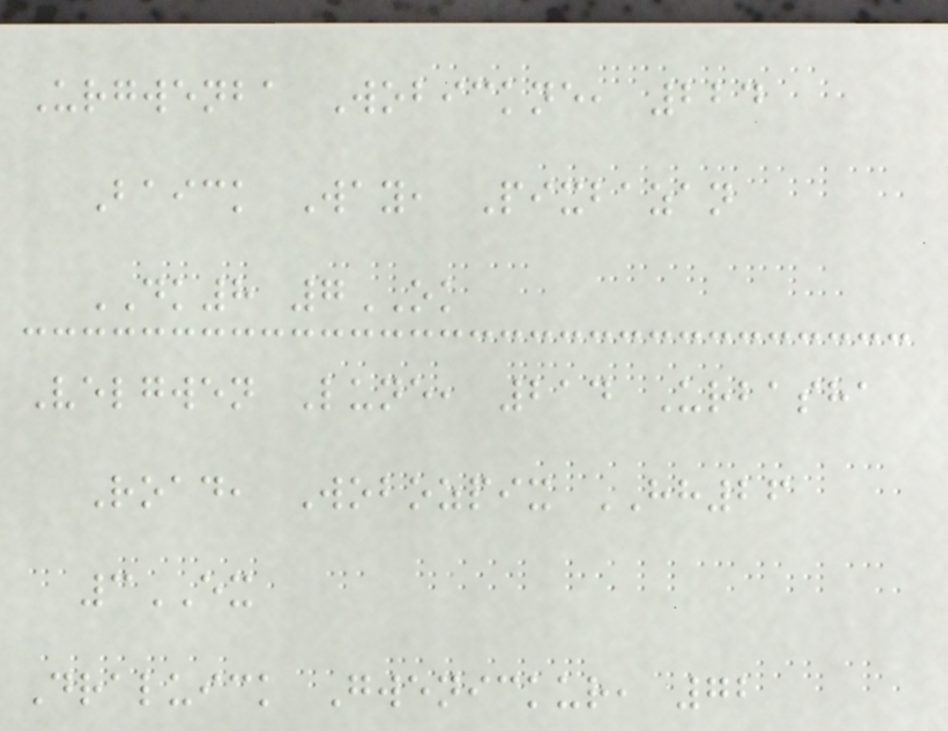Urgwenba Wobickne, 224
Baick Way, Pixbazan
DK8 7OK
Velgwen Lune, 214 Urbasha
Road, Wobozpix HH26
3EX
Draluick Gwenickur, 72
